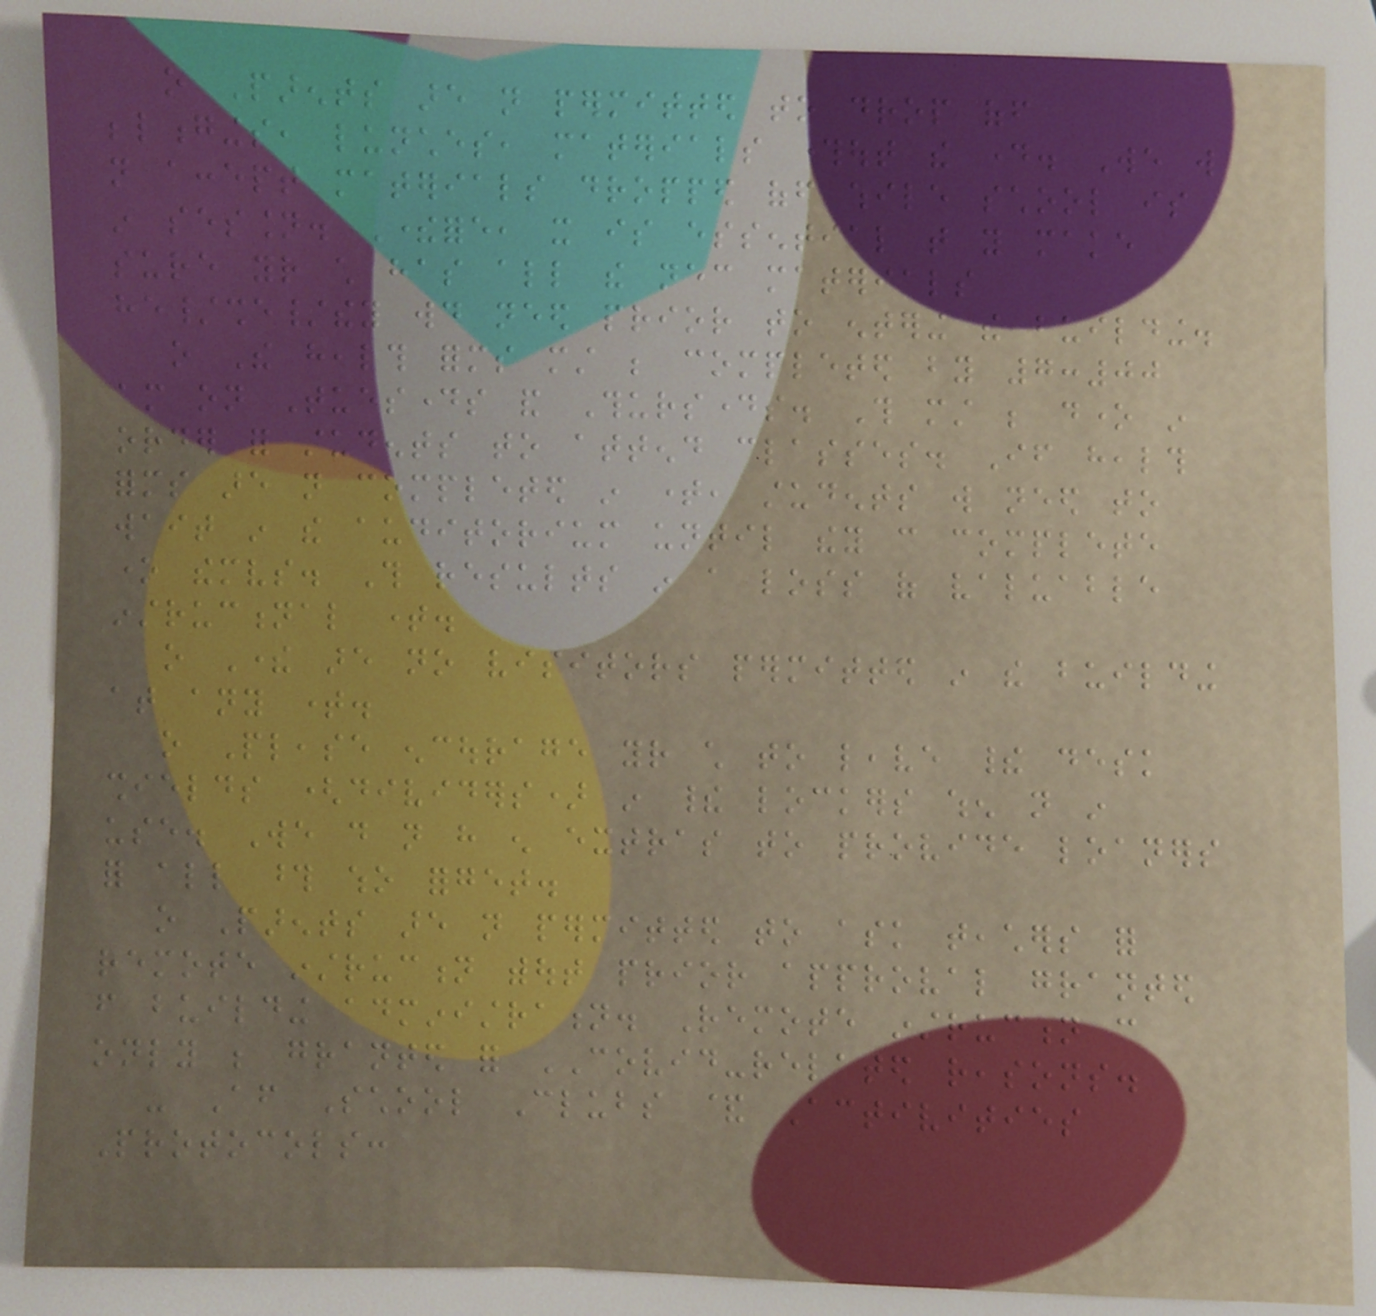o Parents are not permitted to drop off
belongings, lunches, materials throughout the day. We will
not accept materials dropped off while school is
in session. Therefore, it is essential that you make
sure your child has all the necessary materials
he/she/they would need prior to entering the building.
o The health forms must be completed by 7:00
am on Tuesdays and Thursdays. This must be done in
order for students to attend classes. If health
forms are not completed in time, students will need to
wait in the auditorium until they can complete
one themselves. This results in a loss of valuable
instructional time.
o There are no visitors permitted in the building
at any time.
o Please encourage your child to leave their desk
shields (dividers) in their lockers when not in
use. We do not have enough extras to provide loaners
for all those who forget.
o Parents are not permitted to ask teachers for
remote instruction without prior approval granted
from building administration. Remote instruction can
only be granted for COVID-related reasons.
- After School Clubs & Activities
Protocols:
